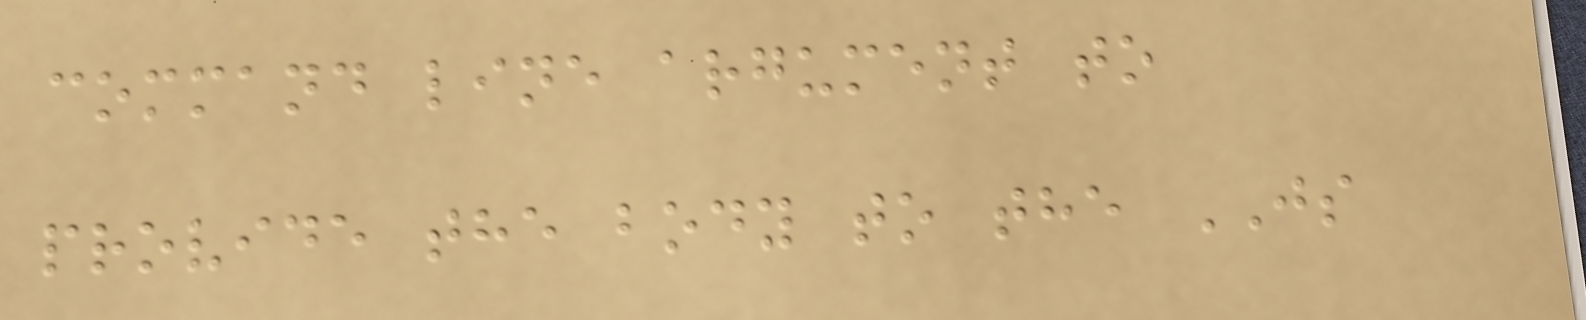command line argument to
provide the body to the JS
